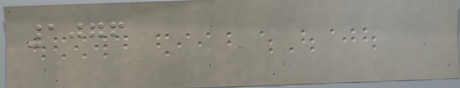1076
